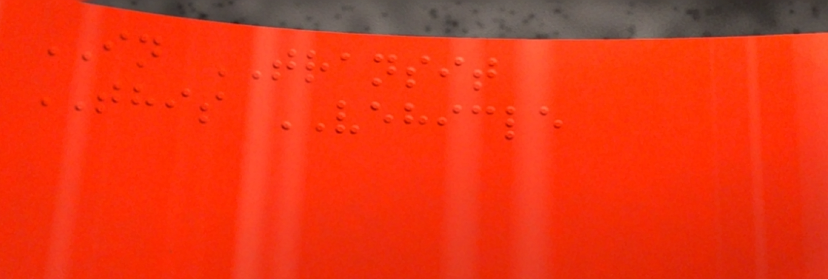IN TRANSIT
THIS VEHICLE
